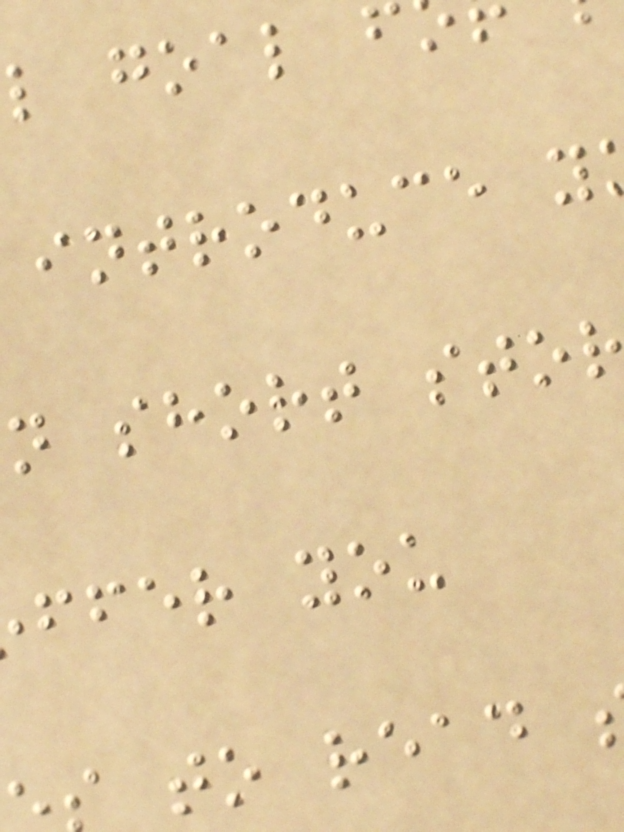introduce y
n short sto
ffer you
to read
